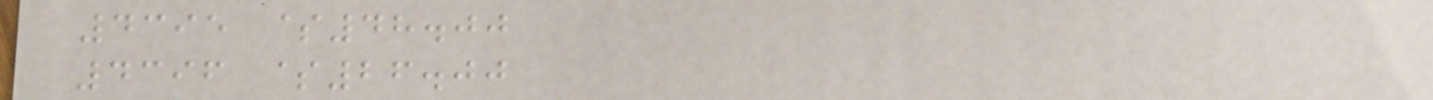4395 $48.00
4396 $26.00
